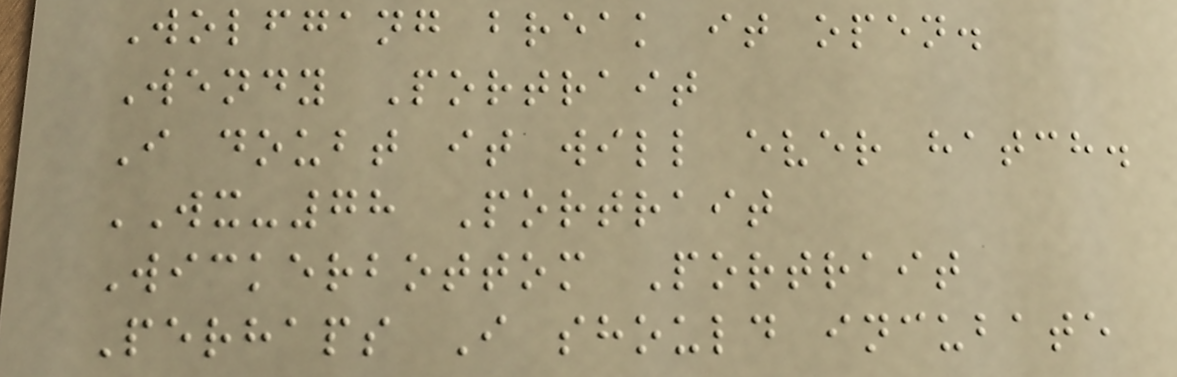Wolfgang break it open.
Wendy Portrait
I doubt it will ever hatch.
WX-78 Portrait
Wickerbottom Portrait
Perhaps I should incubate
